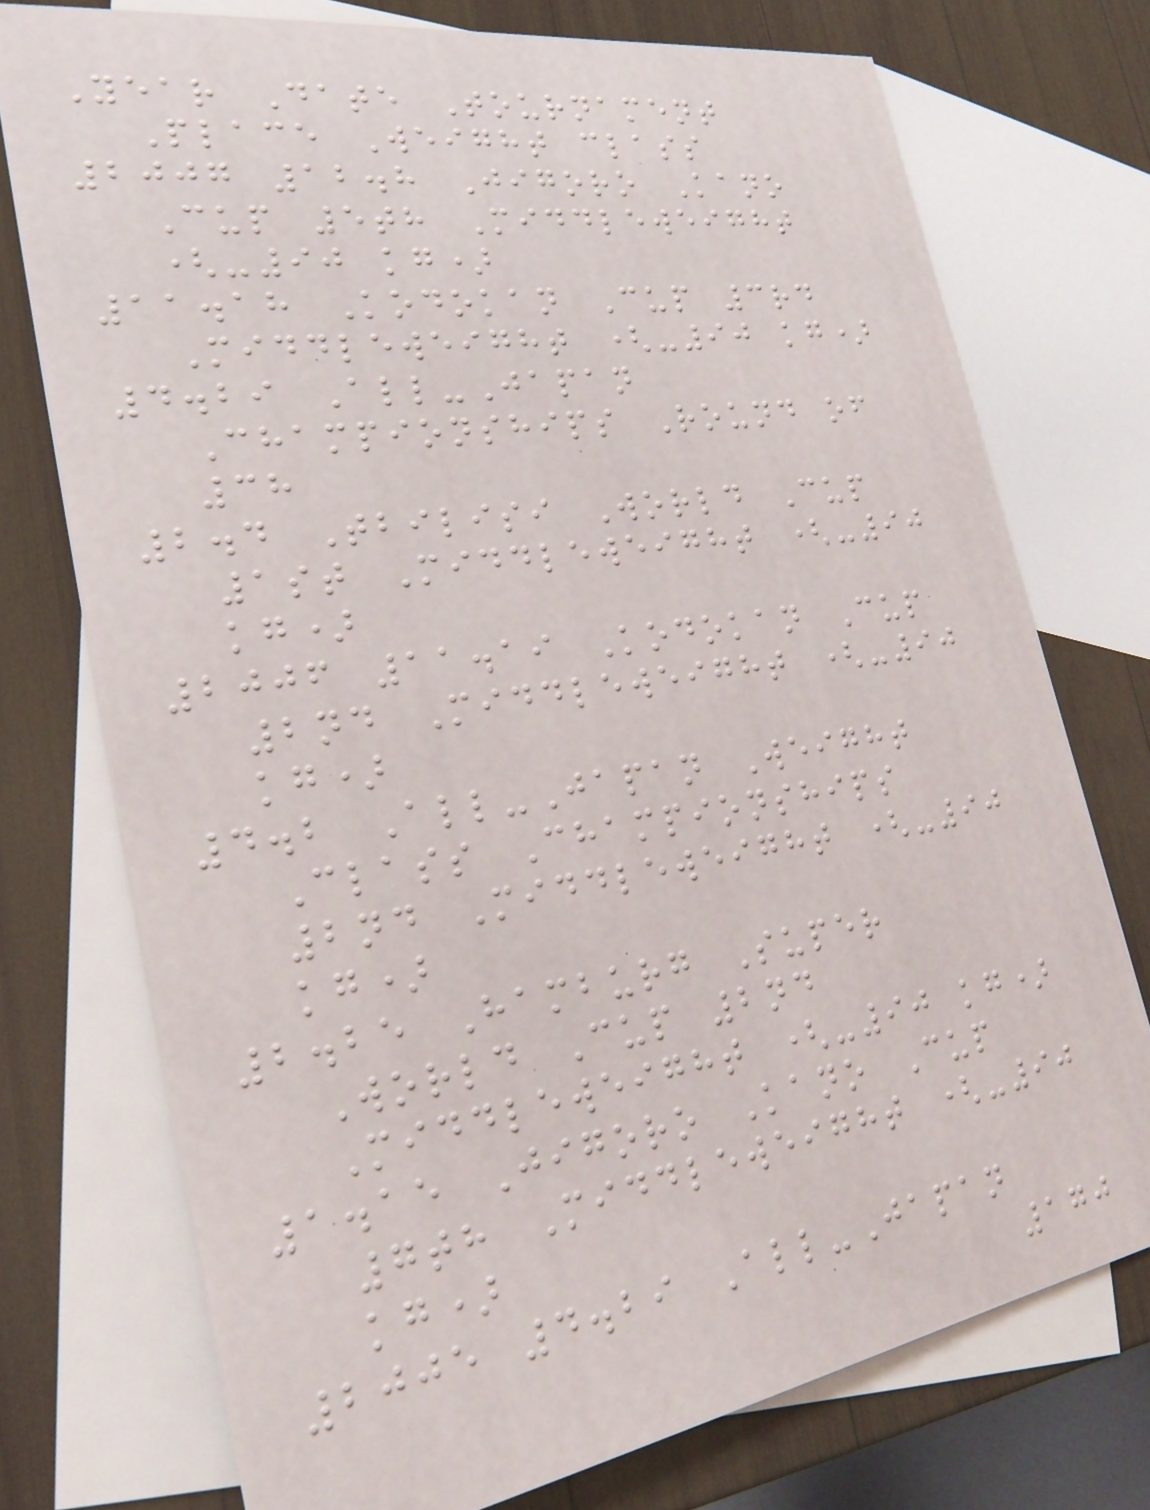Year Date Tournament
Place Weight class
2007 12.8 Jigoro Kano
Cup 5th Middleweight
(-90 kg)
11.18 Kodokan Cup 3rd
Middleweight (-90 kg)
4.29 All-Japan
Championships Round of
38
2.4 Tbilisi World Cup
1st Middleweight (-90
kg)
2006 11.19 Kodokan Cup
2nd Middleweight (-90
kg)
4.2 All-Japan Weight
Class Championships
2nd Middleweight (-90
kg)
2.25 Hamburg Super
World Cup 2nd
Middleweight (-90 kg)
1.15 Jigoro Kano Cup
7th Middleweight (-90
kg)
2005 4.29 All-Japan
170
